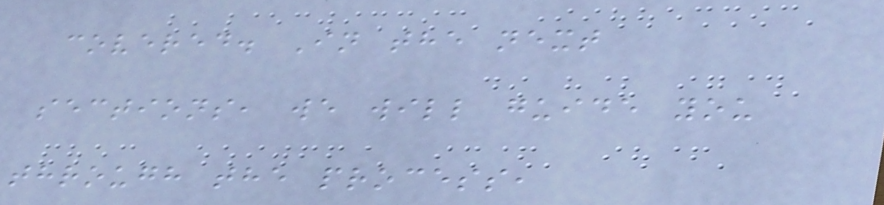covered. In the next
sections, we will guide you
through the process,
